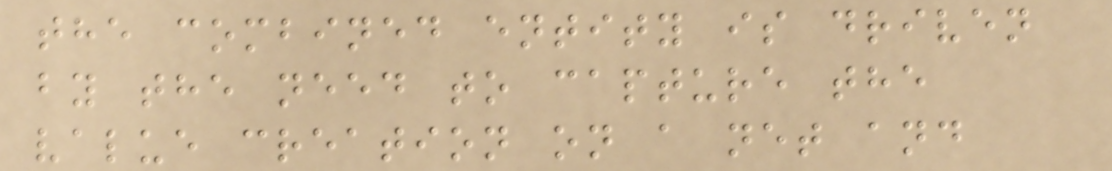the combined entity is driven
by the need to capture the
value creation on a net and
